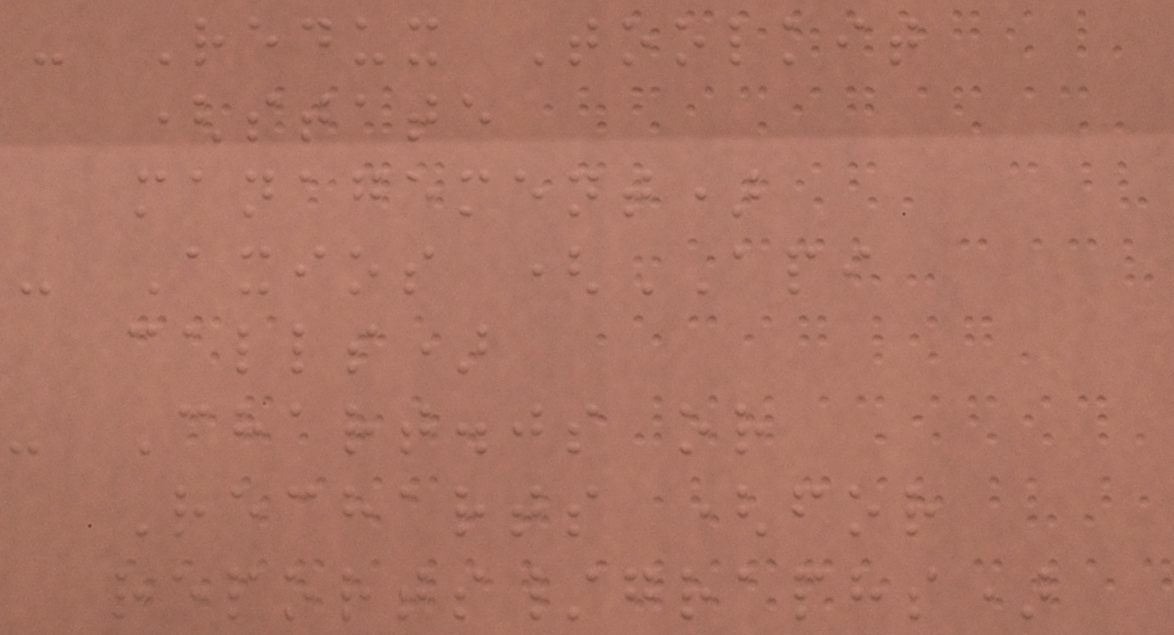- Redux Toolkit
(state
management)
- Axios (API
calls)
- Chart.js or
Recharts (for
reports/graphs)
